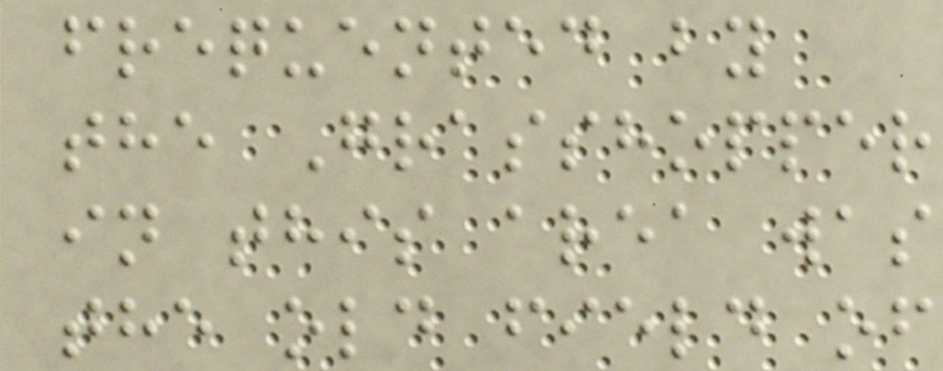frequented by
the Grasshopper
in this area was
the old field of
